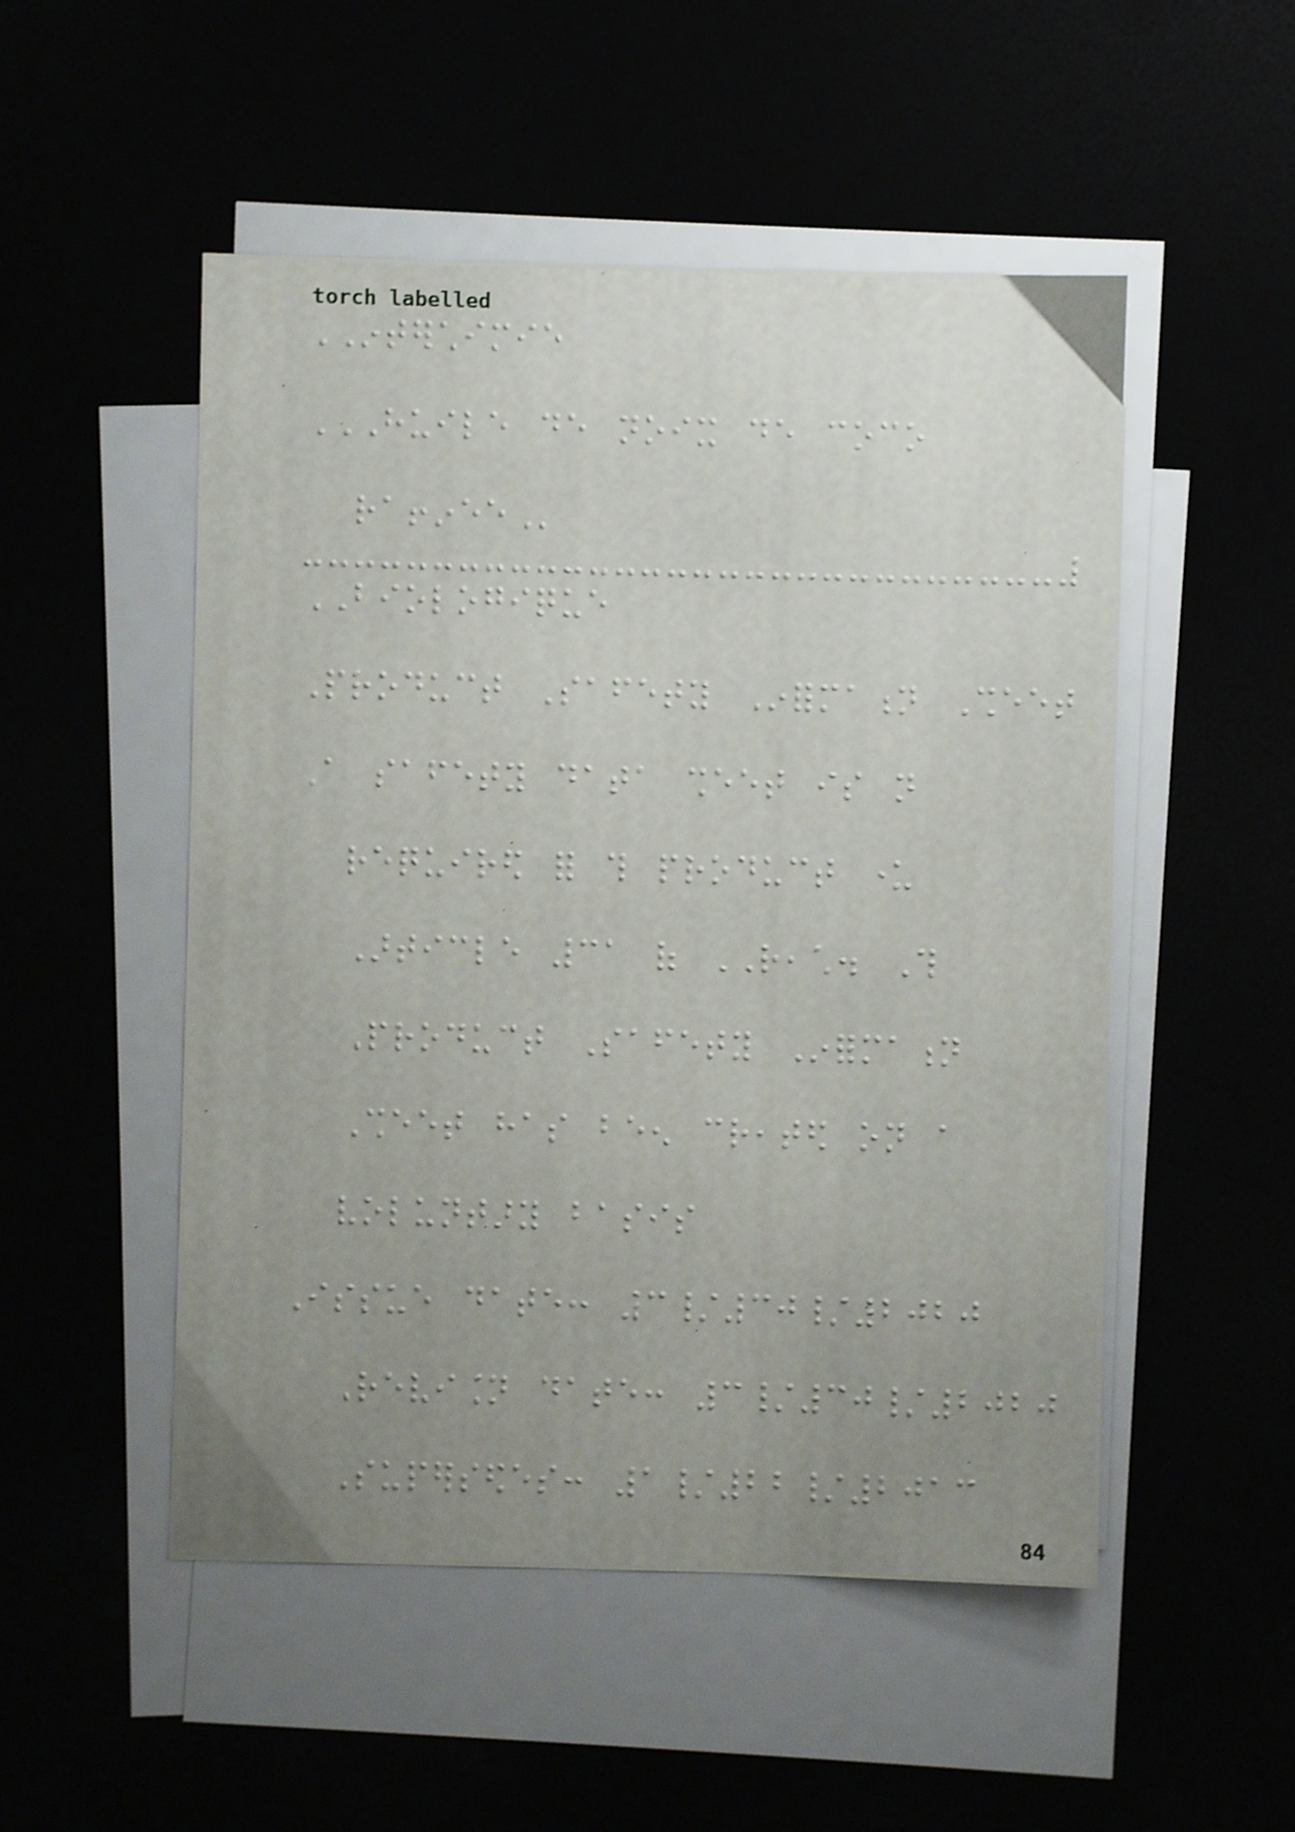INTERCHIMIE
HUILE DE NOIX DE COCO
RAFFINEE
BIOLOGIQUE
Product Safety Information Sheet
A safety data sheet is not
required for this product under
Article 31 of REACH. This
Product Safety Information
Sheet has been created on a
voluntary basis
Issue date: 3/30/2020
Revision date: 3/30/2020
Supersedes: 1/22/2013
